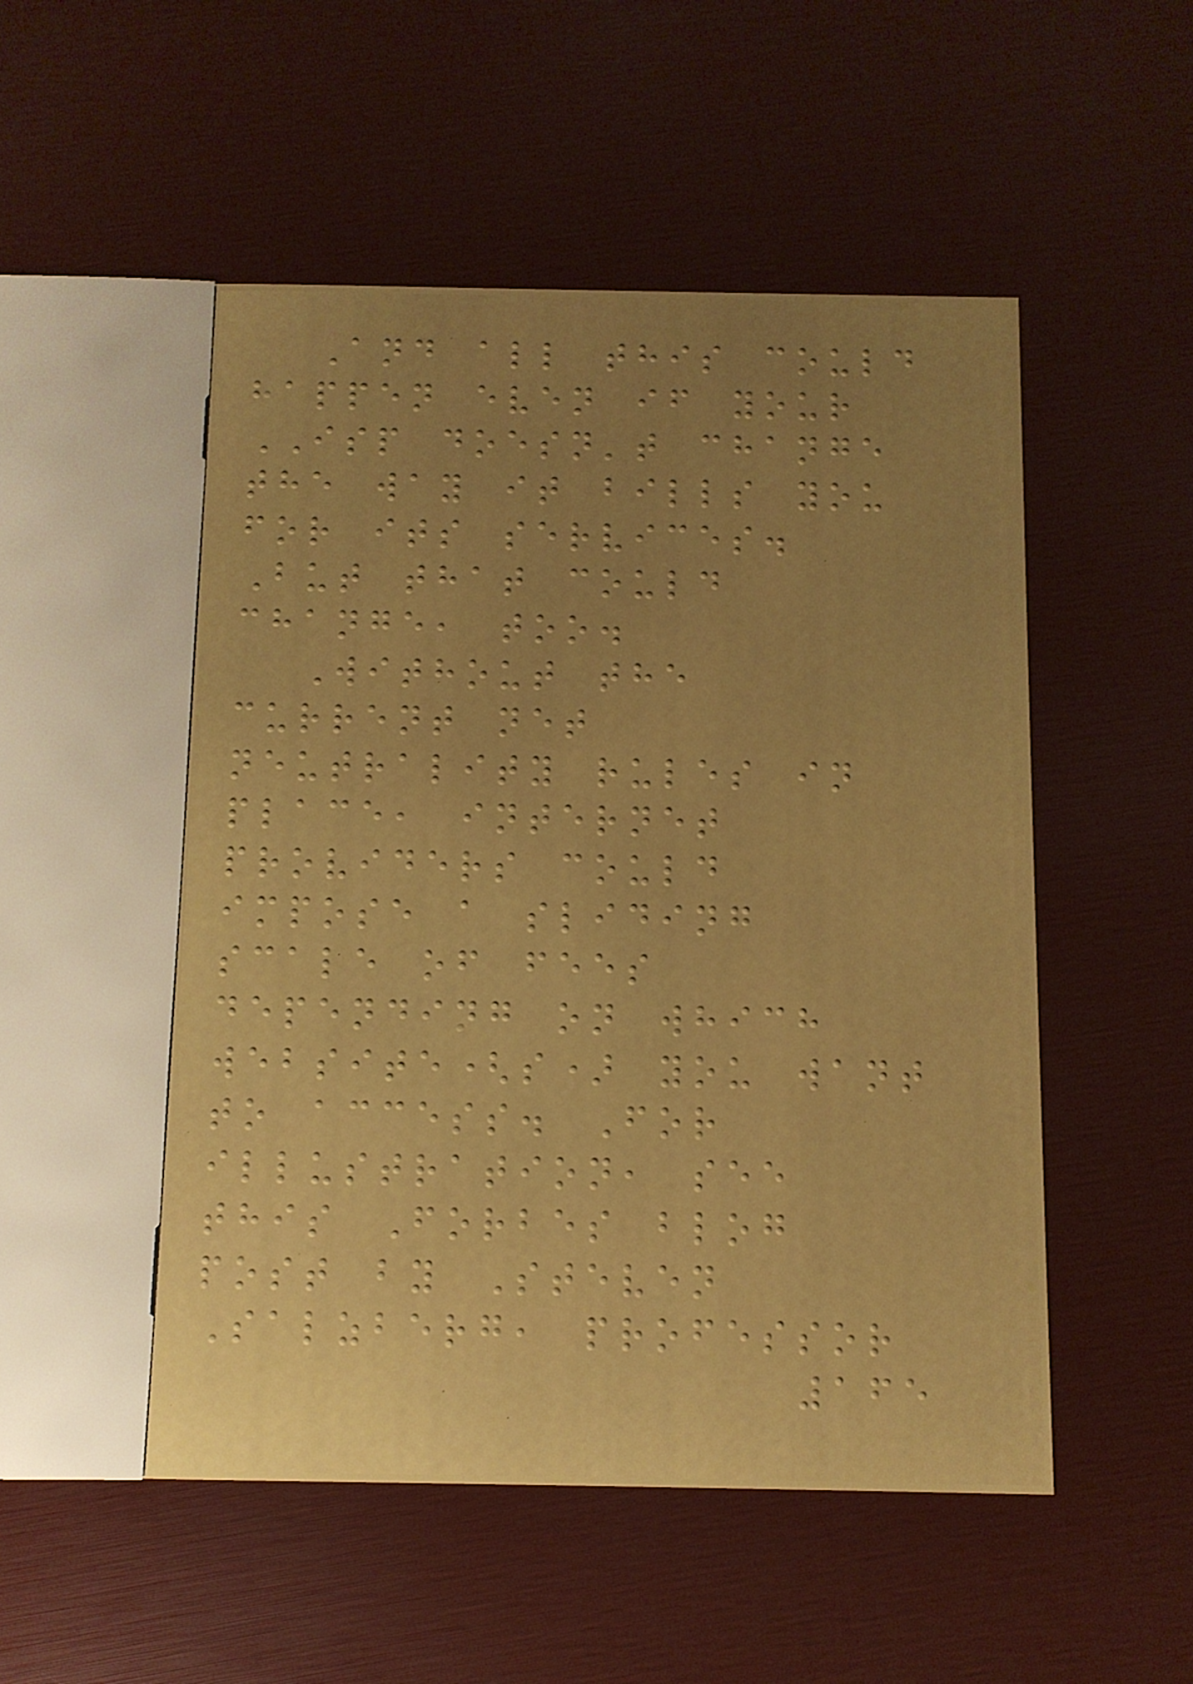And all this could
happen even if your
ISP doesn't change
the way it bills you
for its services.
But that could
change, too.
Without the
current net
neutrality rules in
place, internet
providers could
impose a sliding
scale of fees
depending on which
website(s) you want
to access. For
illustration, see
this Forbes blog
post by Steven
Salzberg, professor
165
